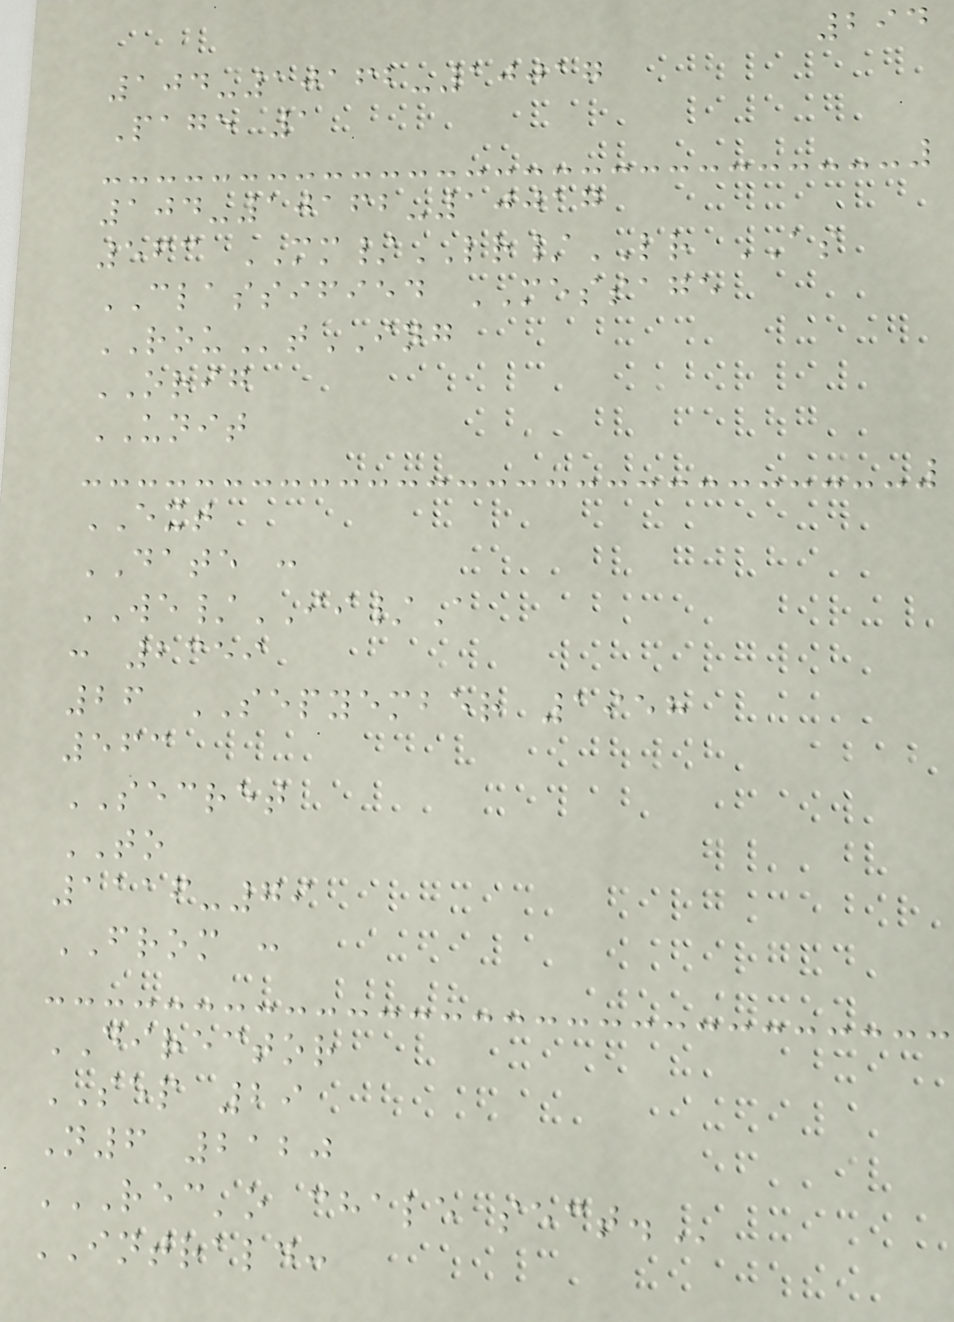294
104-10162-10017
Page 1
104-10162-10017
563 MM/LR/LR AS
CLASSIFIED MESSAGE
ROUtING
ORIG
UNIT
EXT
DATE :
WE/II/A
: 2359
26 SEPYEMBER 1958
563
SECRET
TO
1116-79
FROM :
DIRECTOR
SEP 29
N6 2120
REC'O CHALE SECT.
INTRALD:
